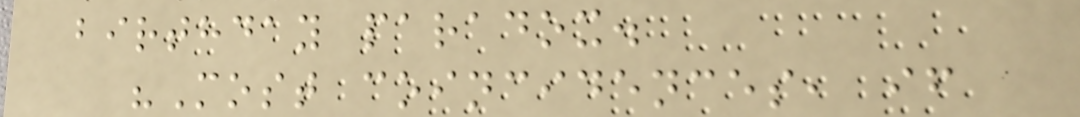birthday paradox.
"Most coincidences, if
